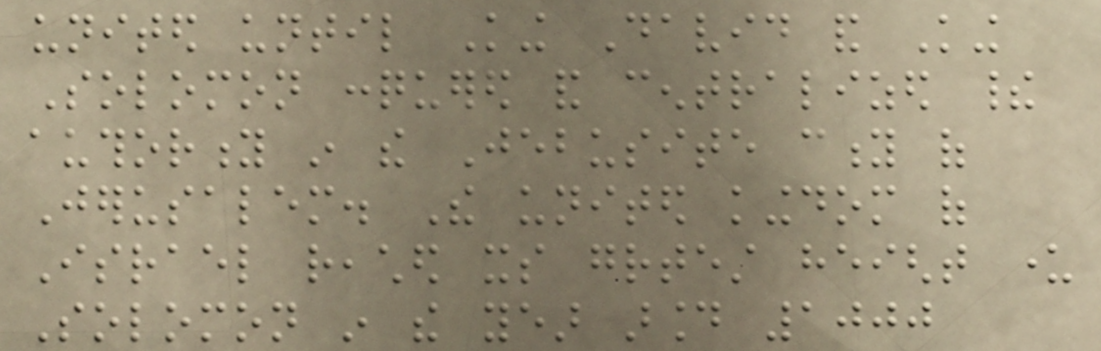united until King David and King
Solomon conquered and centralized their
authority in the Jebusite city of
Jerusalem. The united kingdom of
Israel reached its greatest height under
Solomon in the year around 1000
